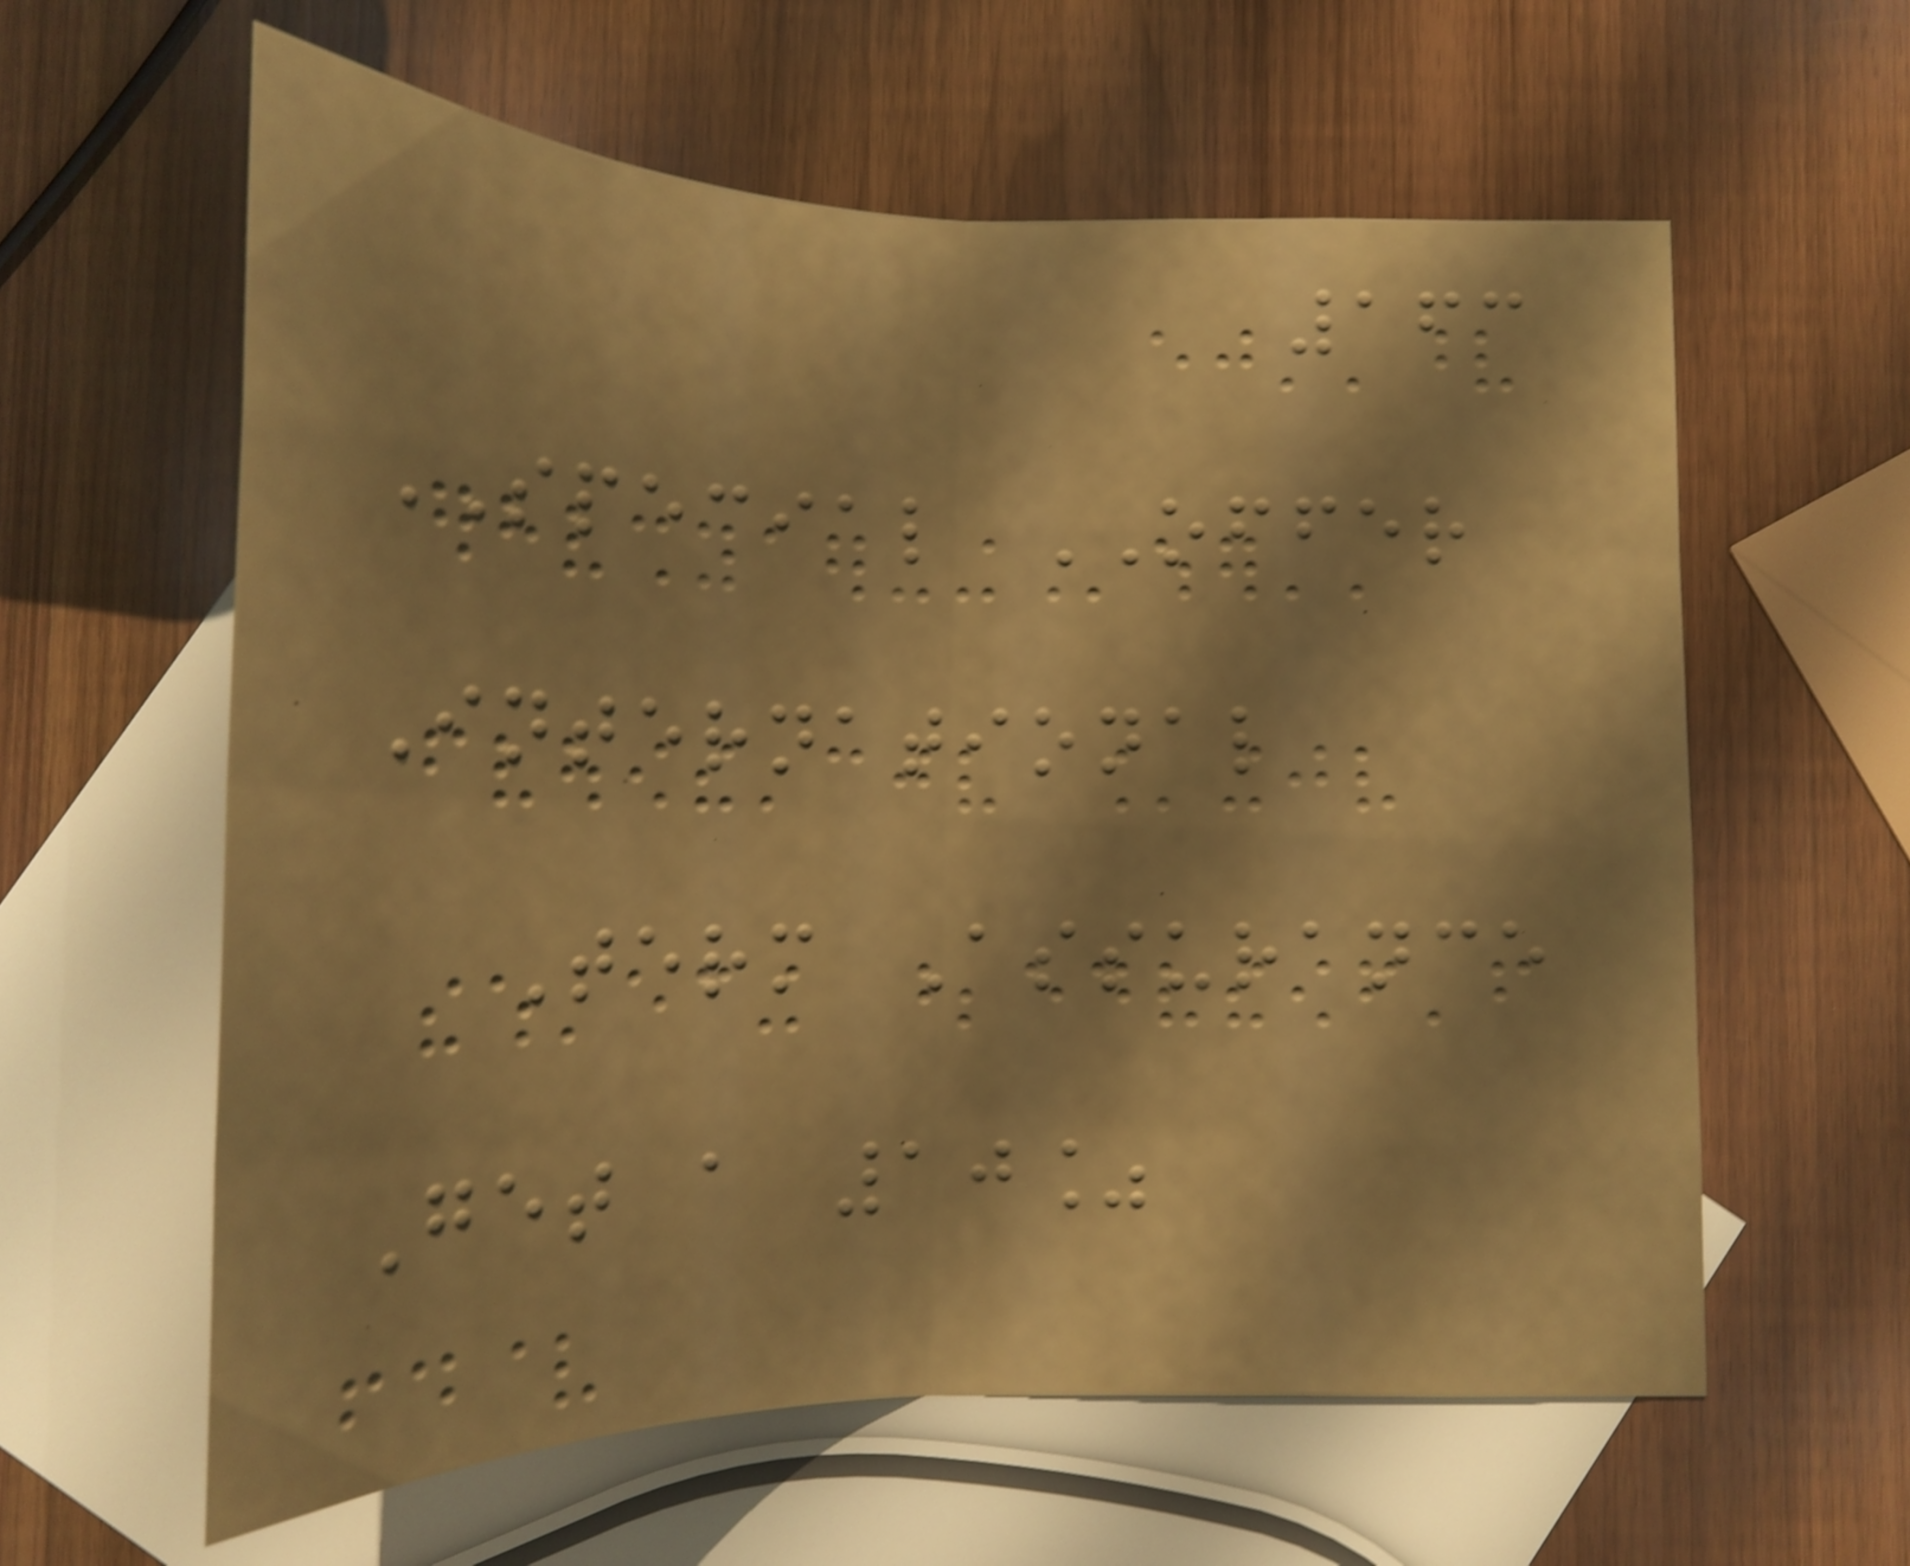163
SPECIAL OFFER
International
Term Assurance
Get a 10%
